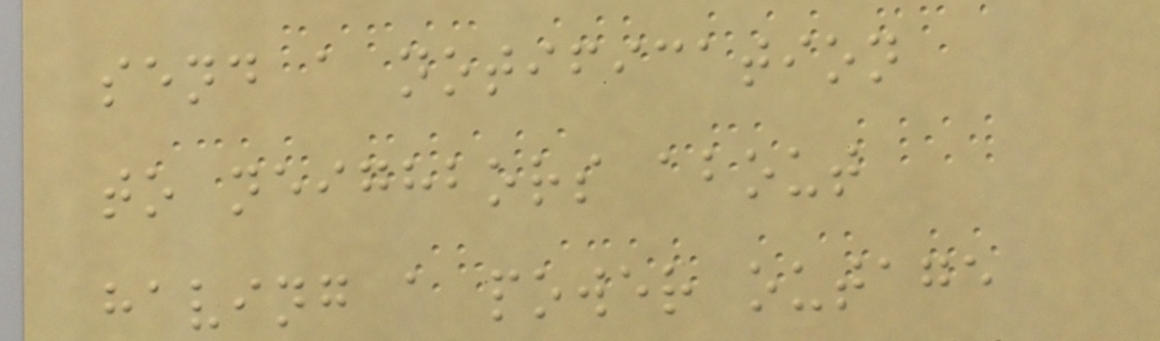send a notification
to neighbors about
having a power outage
